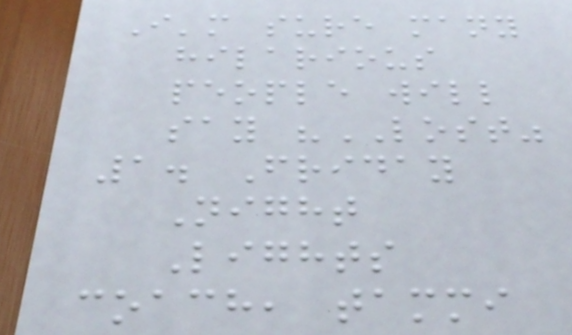I'm sure many
hilarious
people will
say "LOST"
1. Friday
Night
Lights
coach, tammi
